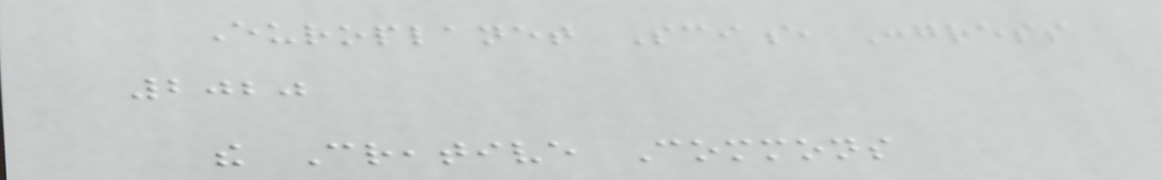Europlanet Science Congress
2020
the Creative Commons
